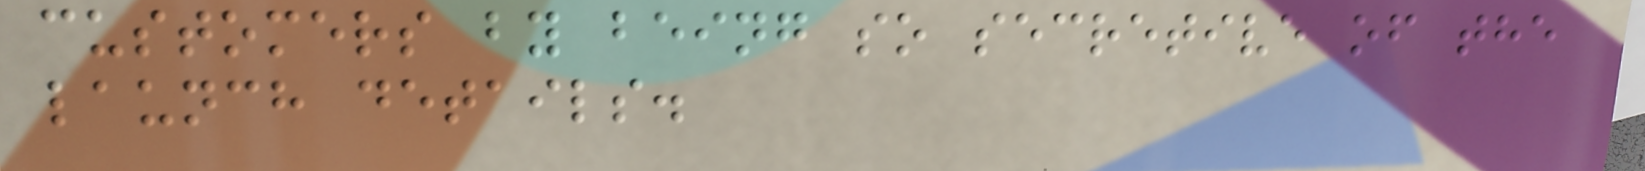customers by being so secretive of the
launch details.
